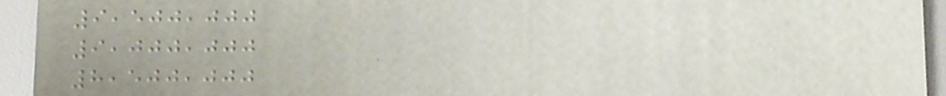9,500,000
9,000,000
8,500,000
